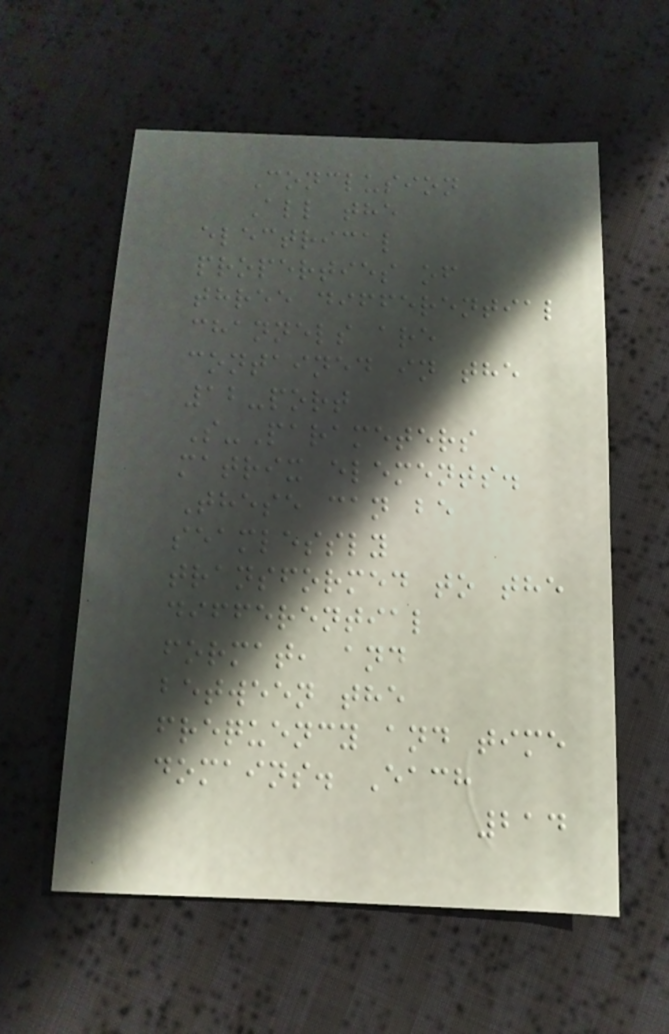Conclusion
All the
electrical
properties of
three differential
channels are
contained in the
12-port
S-Parameters
matrix elements.
These can be
seamlessly
transformed to the
differential
format, and
between the
frequency and time
domains. Each
214
